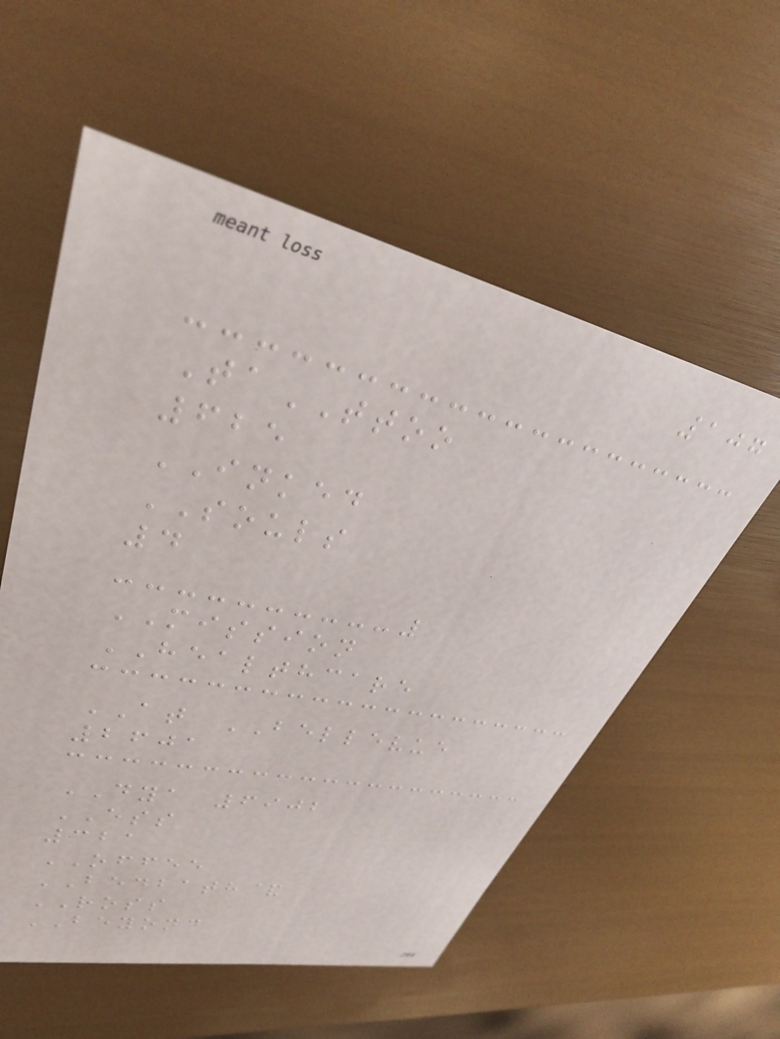107
TaTTOO
625
INKED
SOULS
4
MISSION
HEALTHCARE
AT BELLEVUE
2601
DYA 6902
ESS
321
OFFEE
BEDBATH&
ROSS
BEYOND
